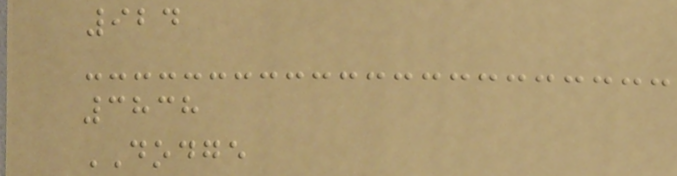924
3838
DODGE
